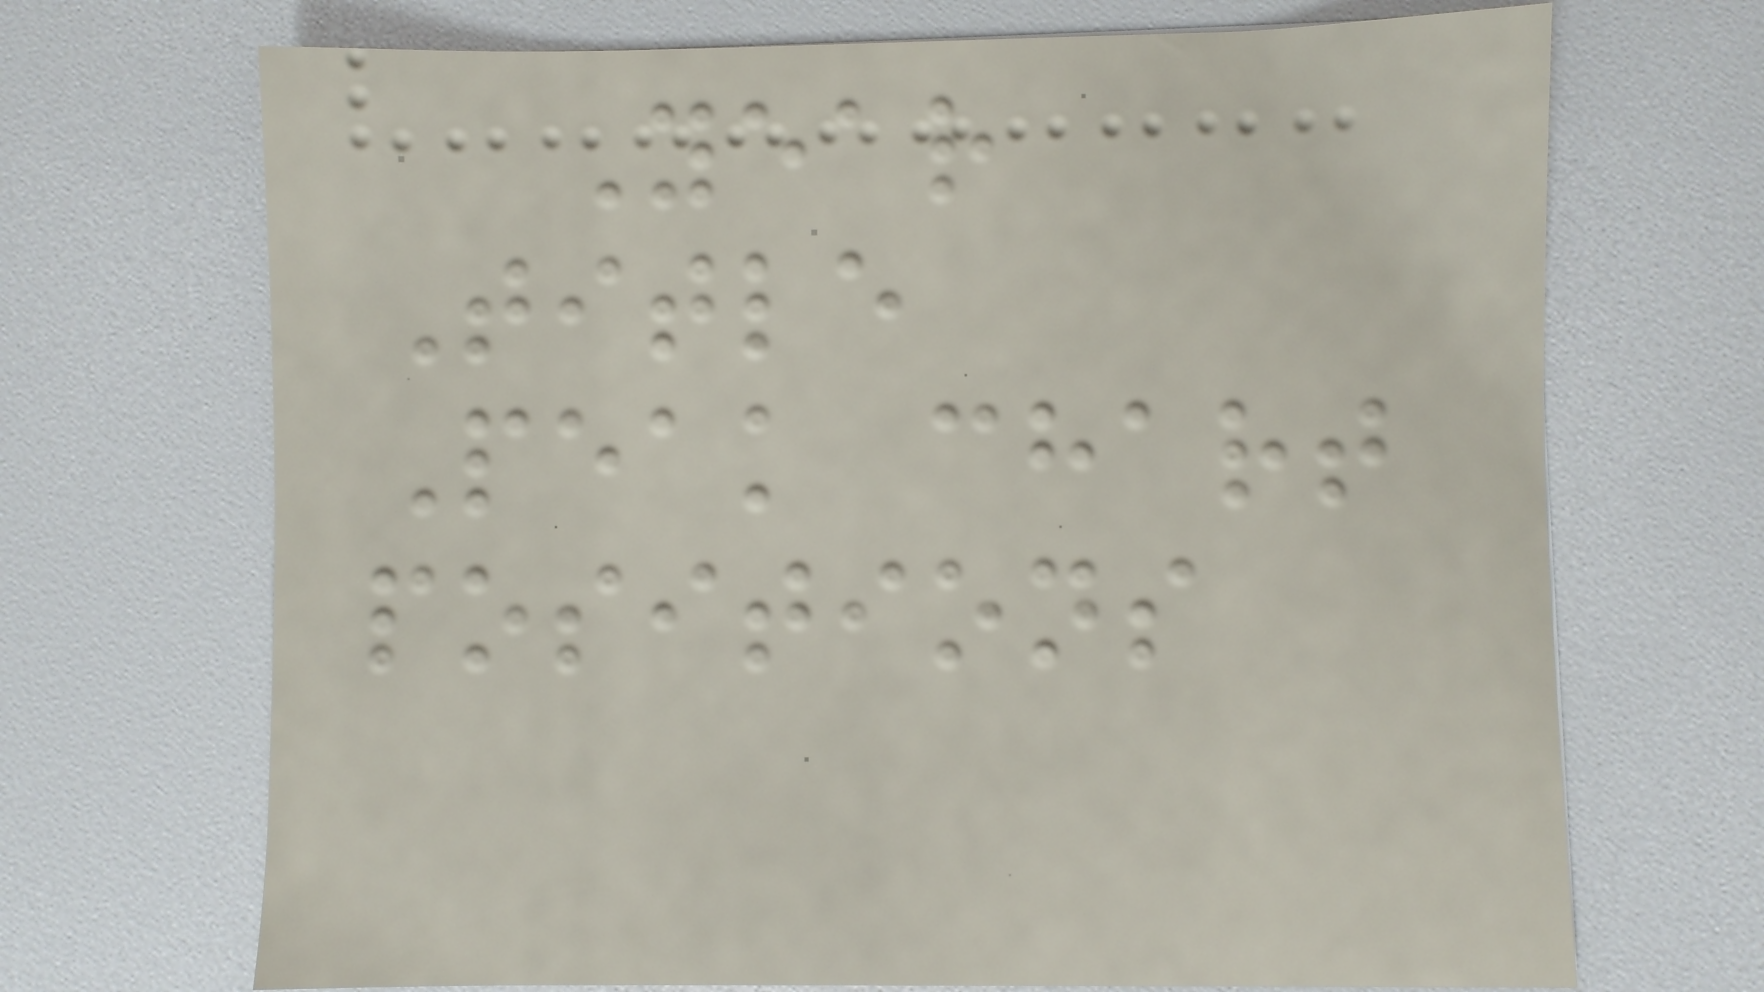Year
Title
Peak chart
positions
